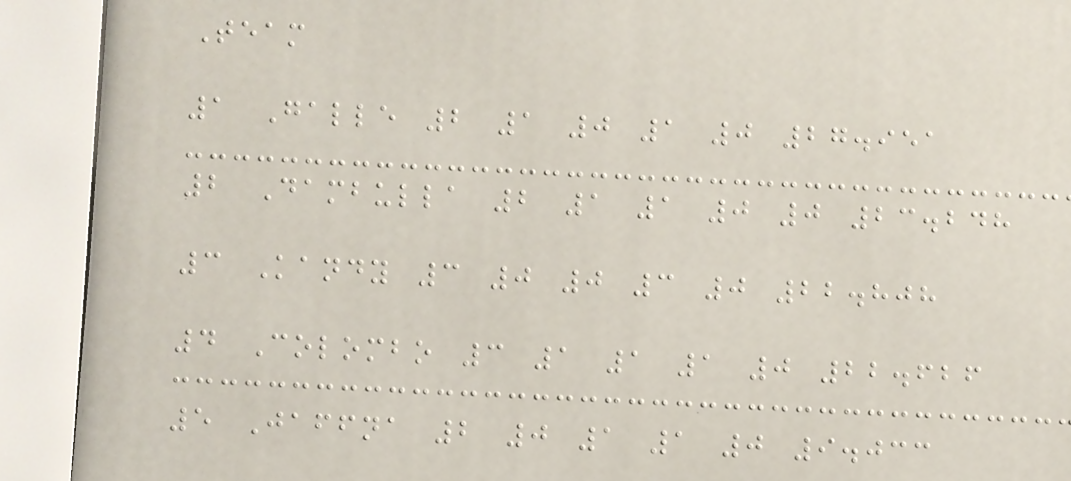Team
1 Galle 2 1 0 1 0 27.951
2 Dambulla 2 1 1 0 0 23.248
3 Kandy 3 0 0 3 0 22.808
4 Colombo 3 1 1 1 0 22.626
5 Jaffna 2 0 1 1 0 9.033
